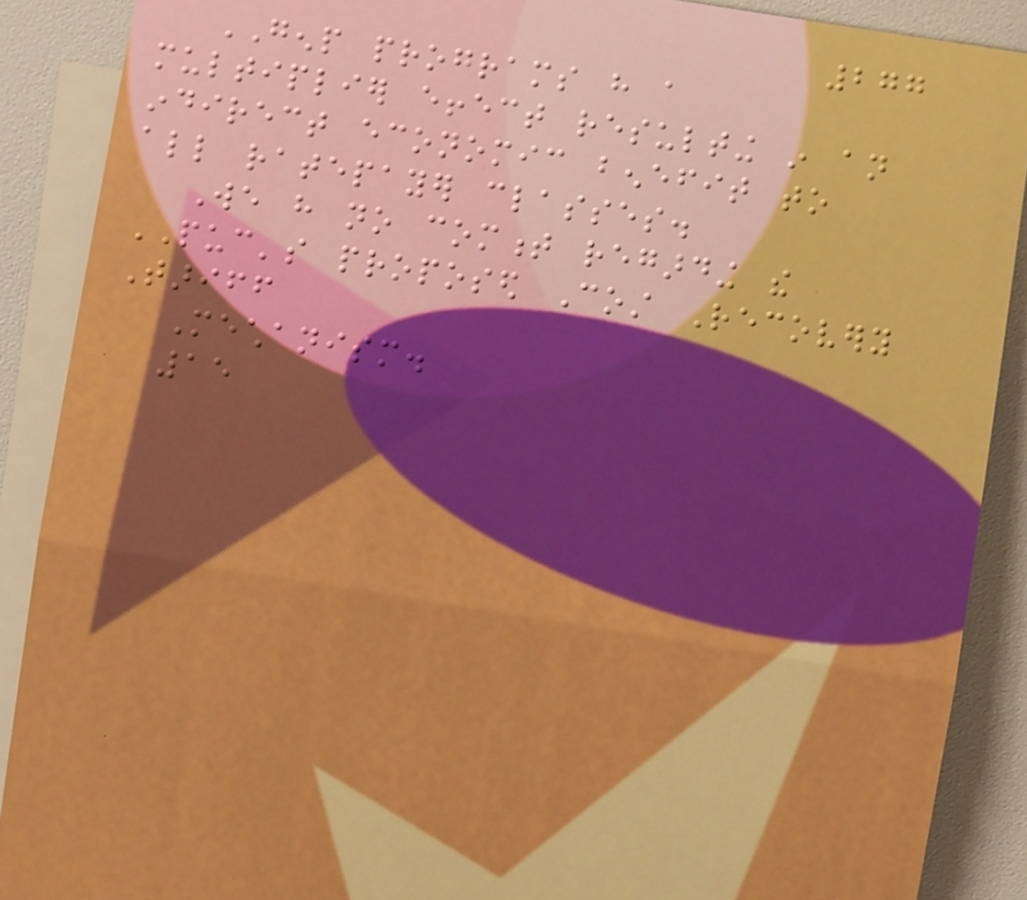277
GENP programs have a
multiplier effect resulting in an
indirect economic benefit to
all ratepayer classes.
We have no comment regarding the
PUC's proposed Cost Recovery
Tariff
Mechanism.
15
